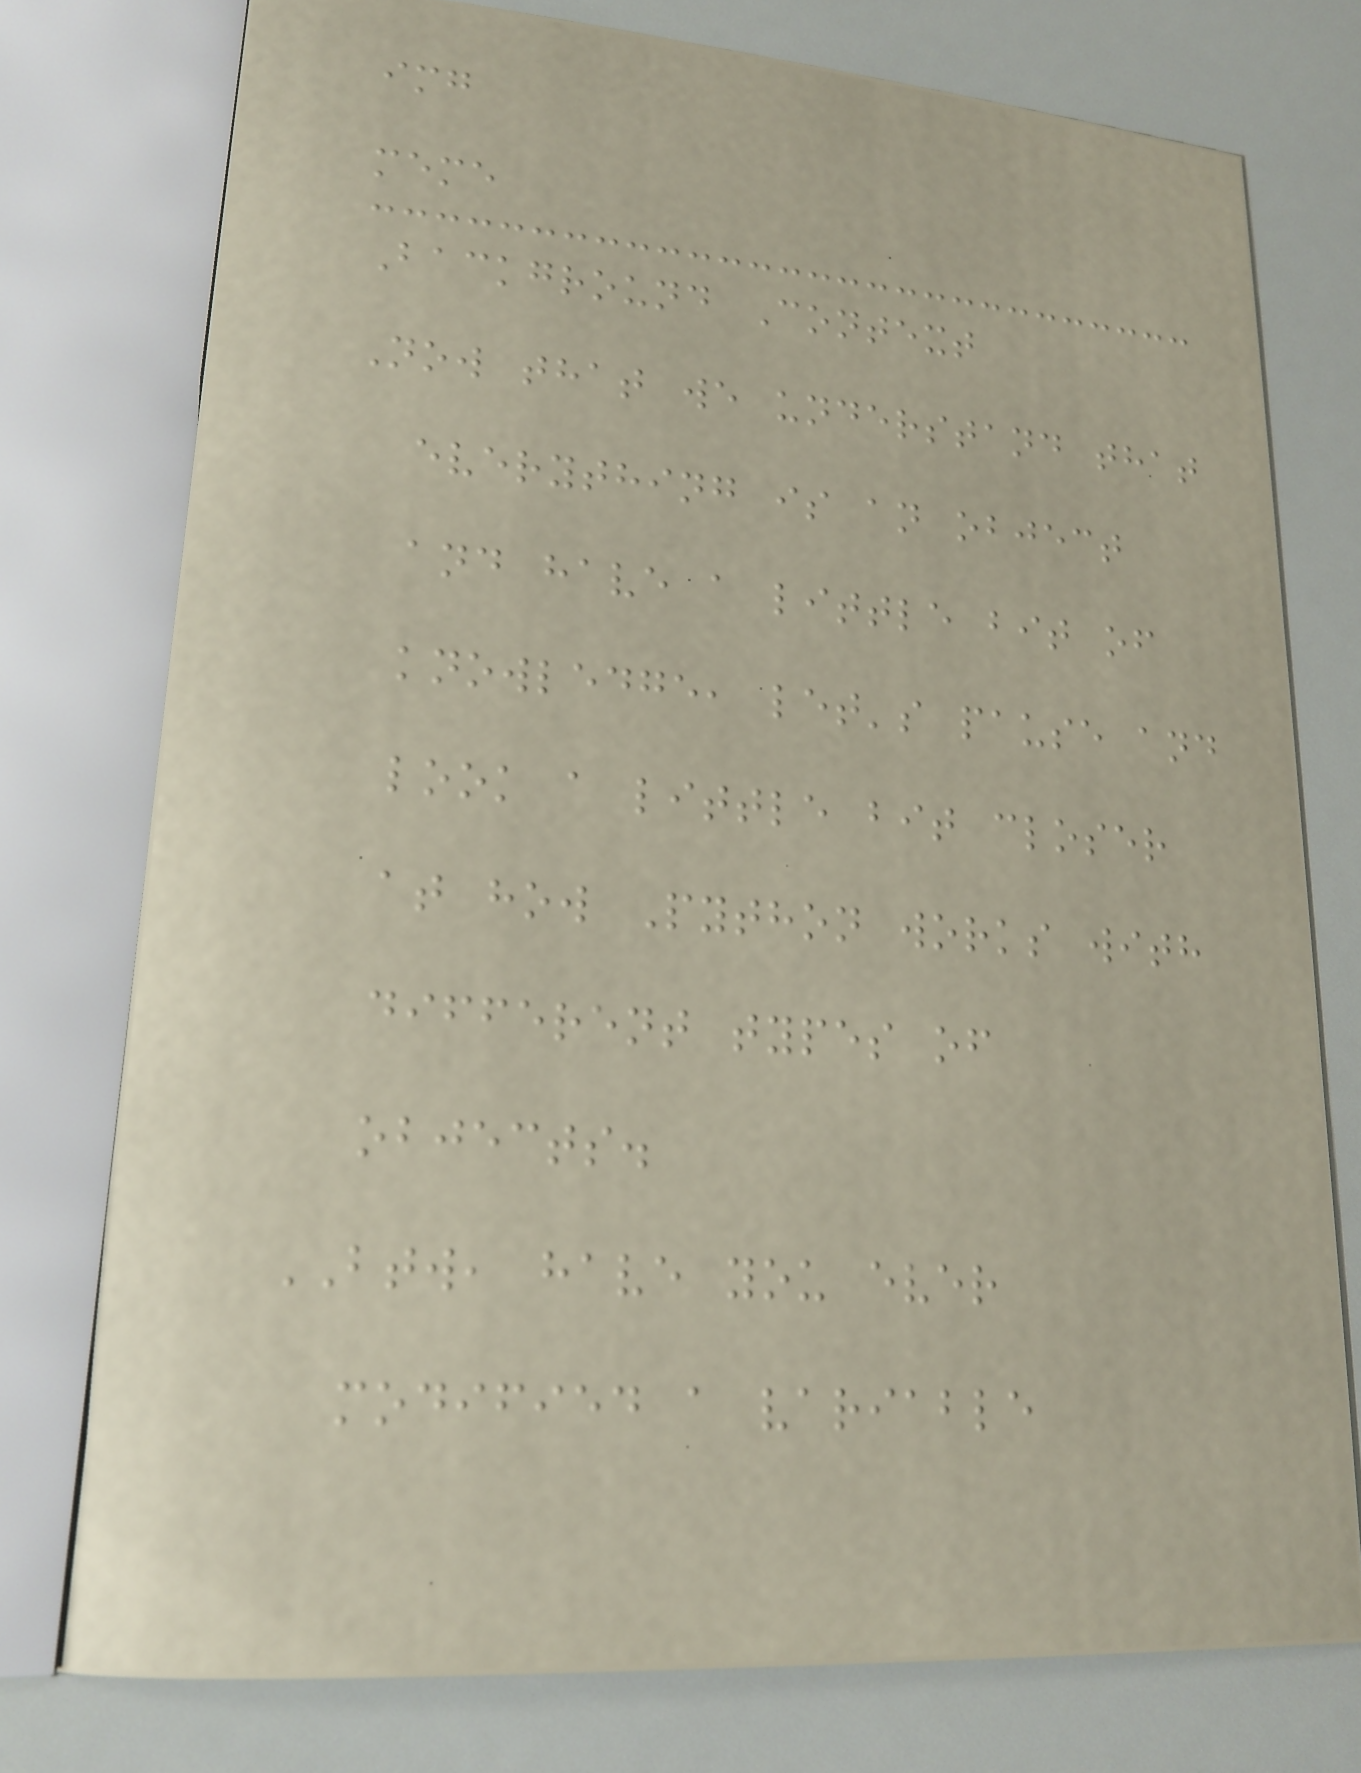img
meme
Background Context
Now that we understand that
everything is an object
and have a little bit of
knowledge, let's pause and
look a little bit closer
at how Python works with
different types of
objects.
BTW, have you ever
modified a variable
